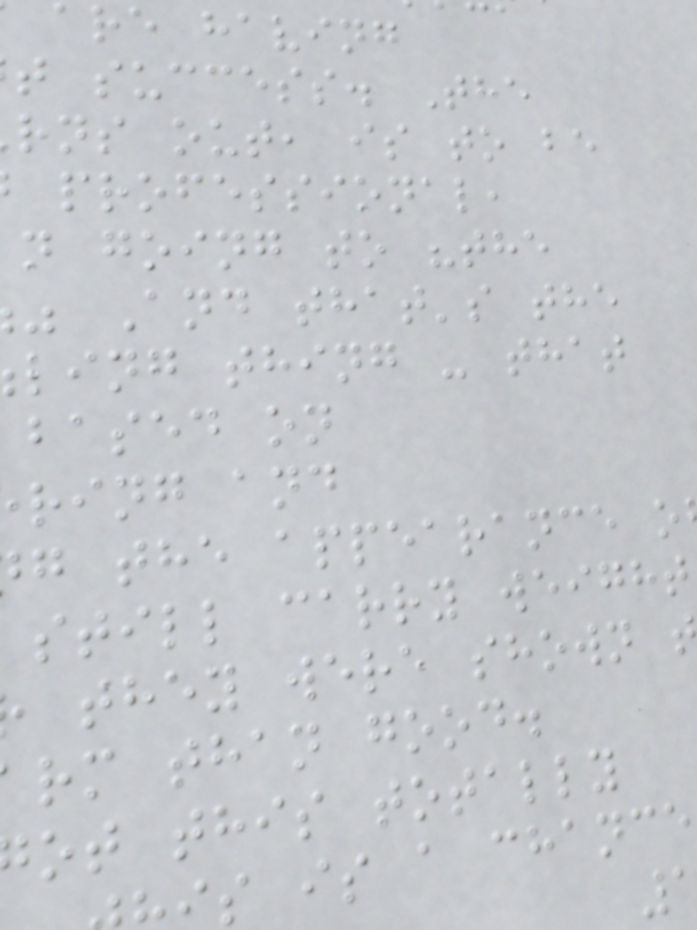are having
t success. The
rns out, is to be
professional,
n going to "the
And that's the
ling thing - that
based on
ring and
g the appearance o
still carry weight
they were shown
rm than good.
ot this totally
s is a chance
